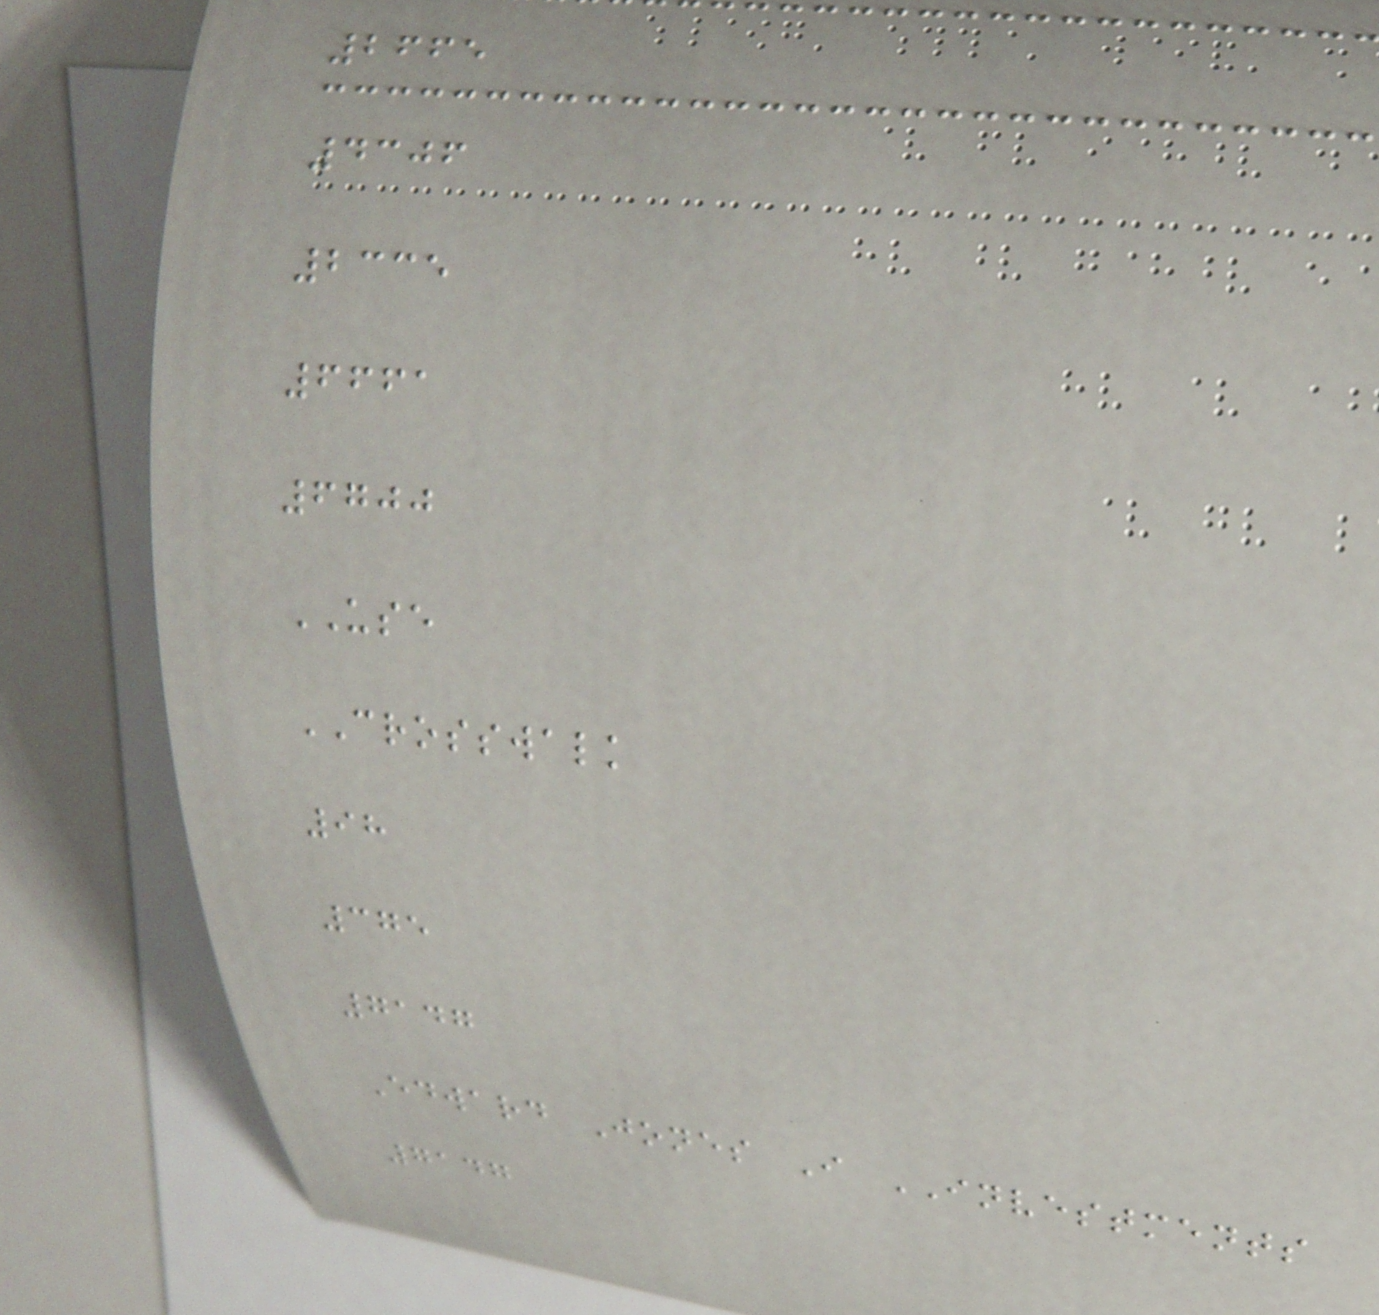2665
4306
2335
6661
6700
USE
CROSSWALK
98
375
7147
Edward Jones I INVESTMENTS
7147
